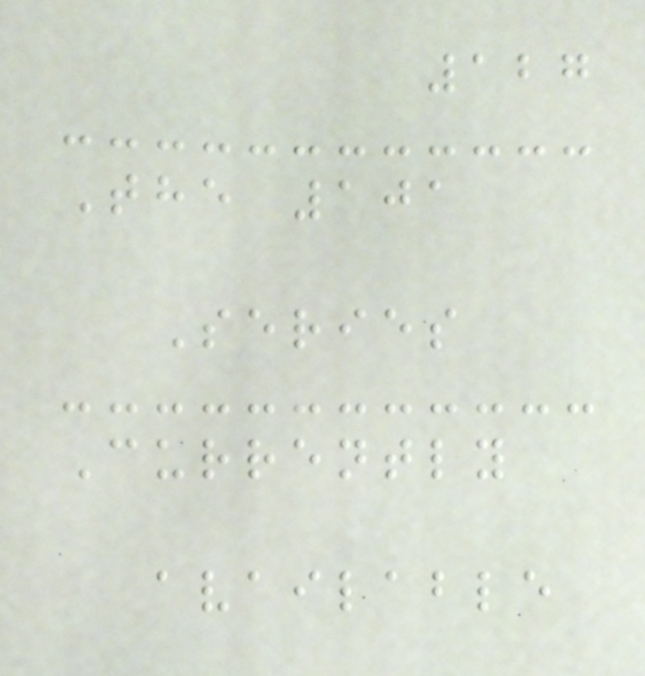127
The 101
Series
Currently
available
